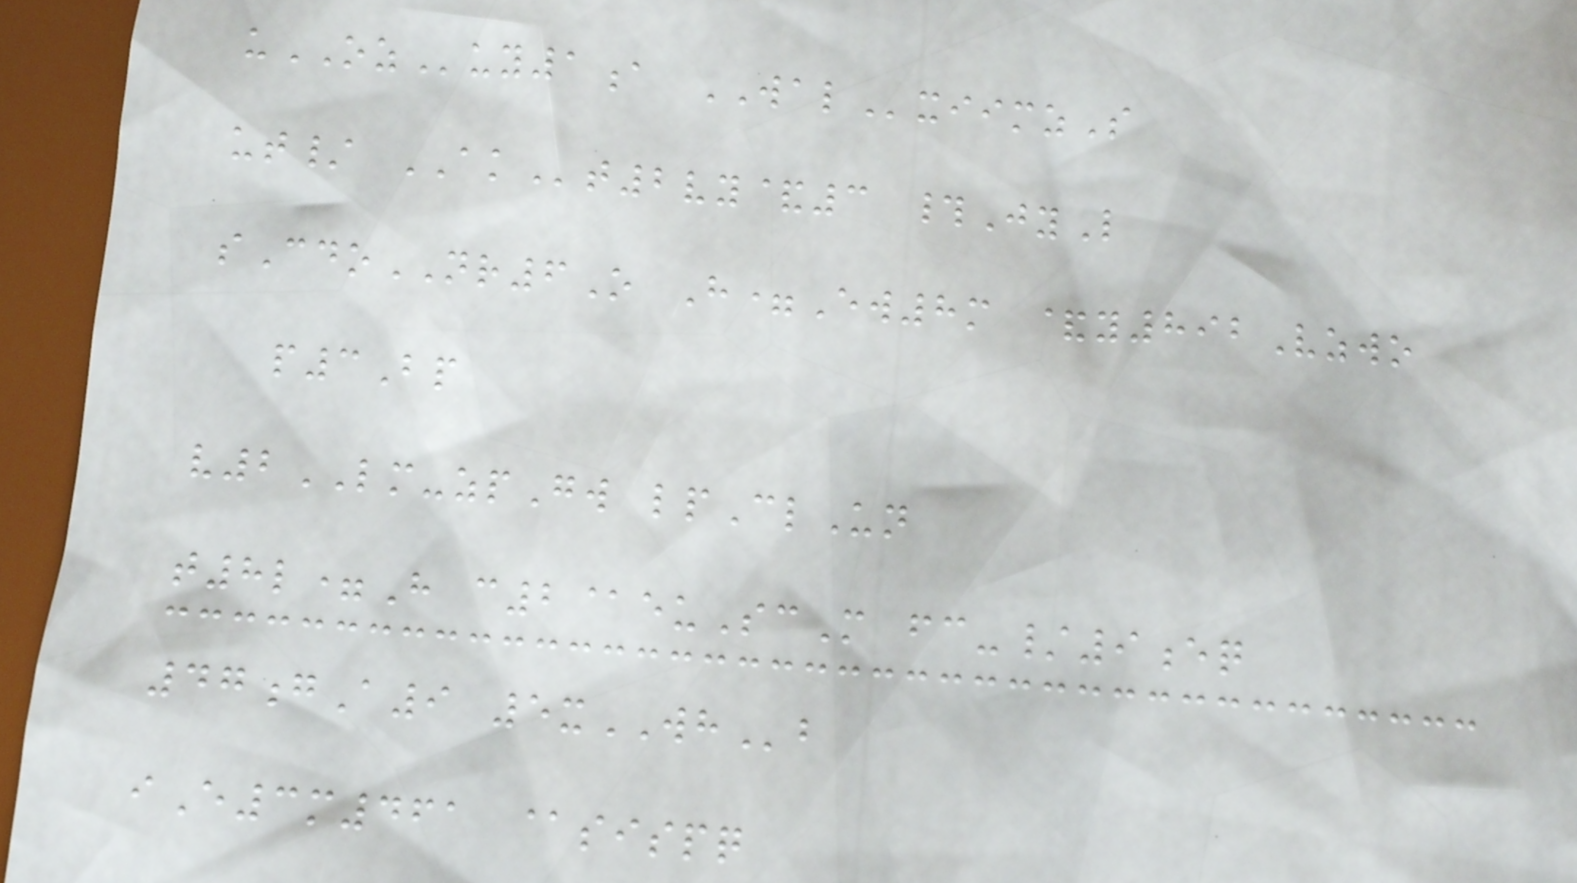uOZuy1a WALxiimzS
ut/ AKt2vy&3 #JyL
sCdoNR6O H=Ew8m &y892Vzwo
p3Bp
v2LM-zpGw lpClUn
t8l=H c2@euScM fc-/9eq
47gA9 5xWHb
iE3m461 @sispq
